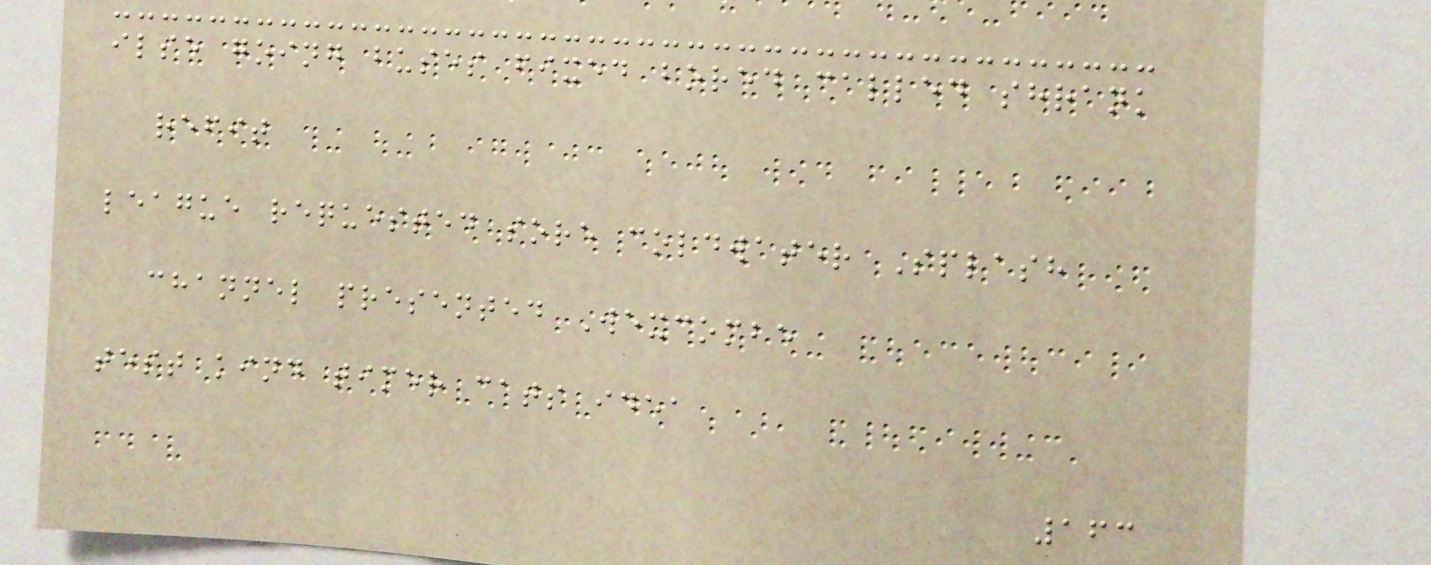ilse going buses fixed bored called shrank
refit
league requested sore coldwater Splash
channel presented Wexcombe
test kind timer cats idea
163
